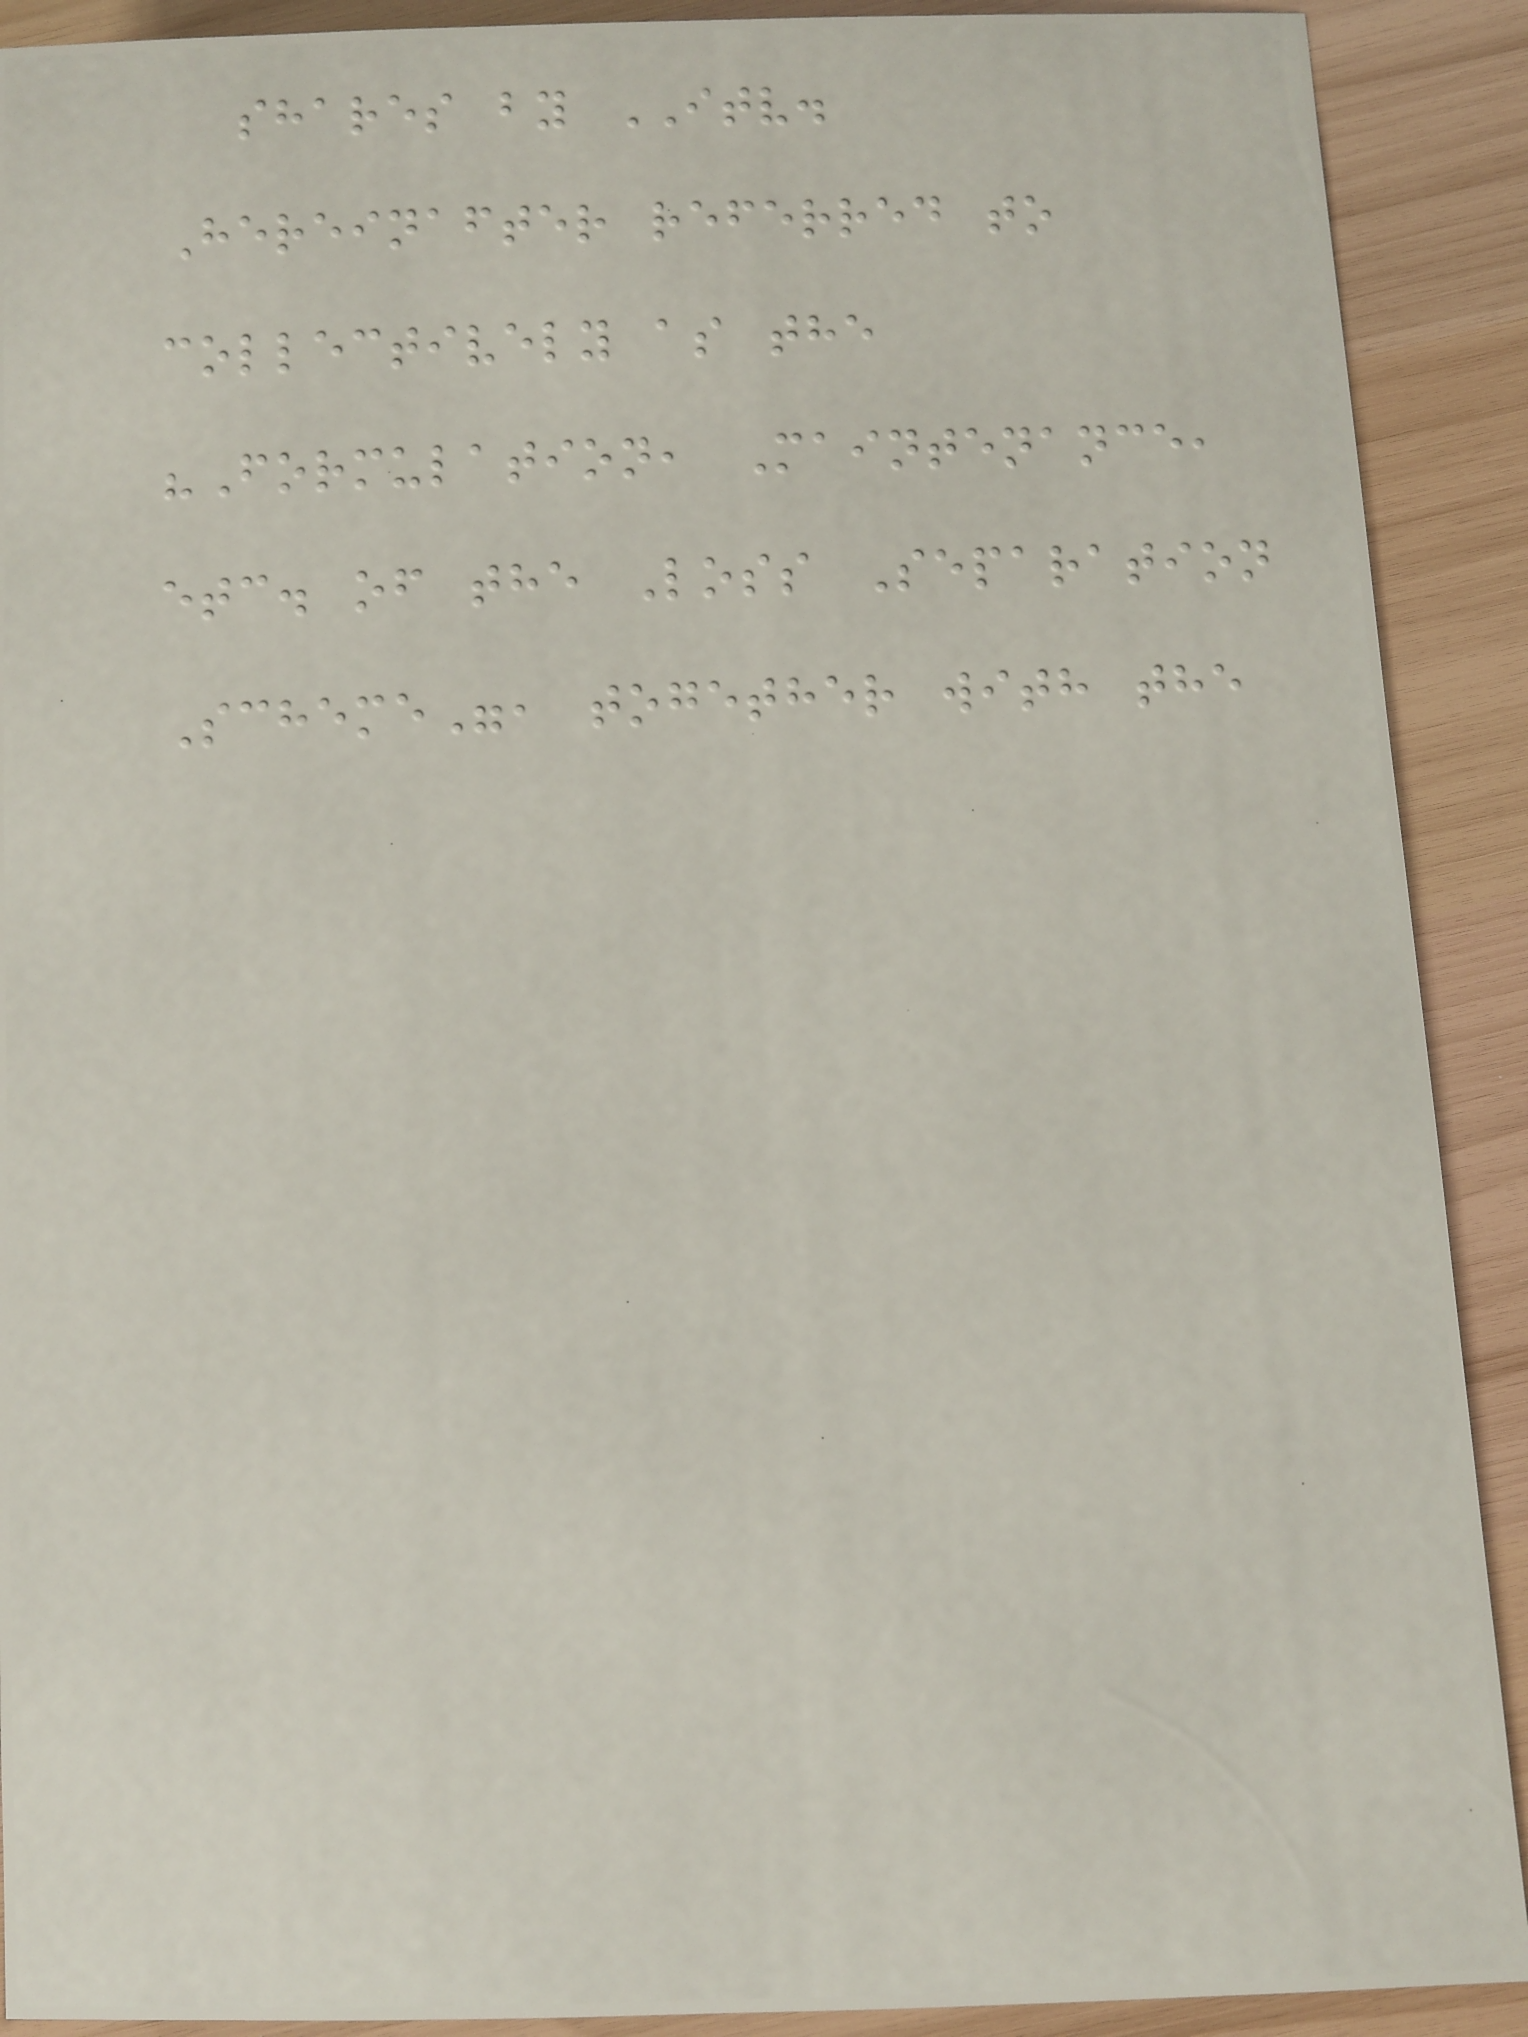shares by ITV.
Hereinafter referred to
collectively as the
"Formulation, Maintenance,
etc. of the Loss Separation
Scheme", together with the
